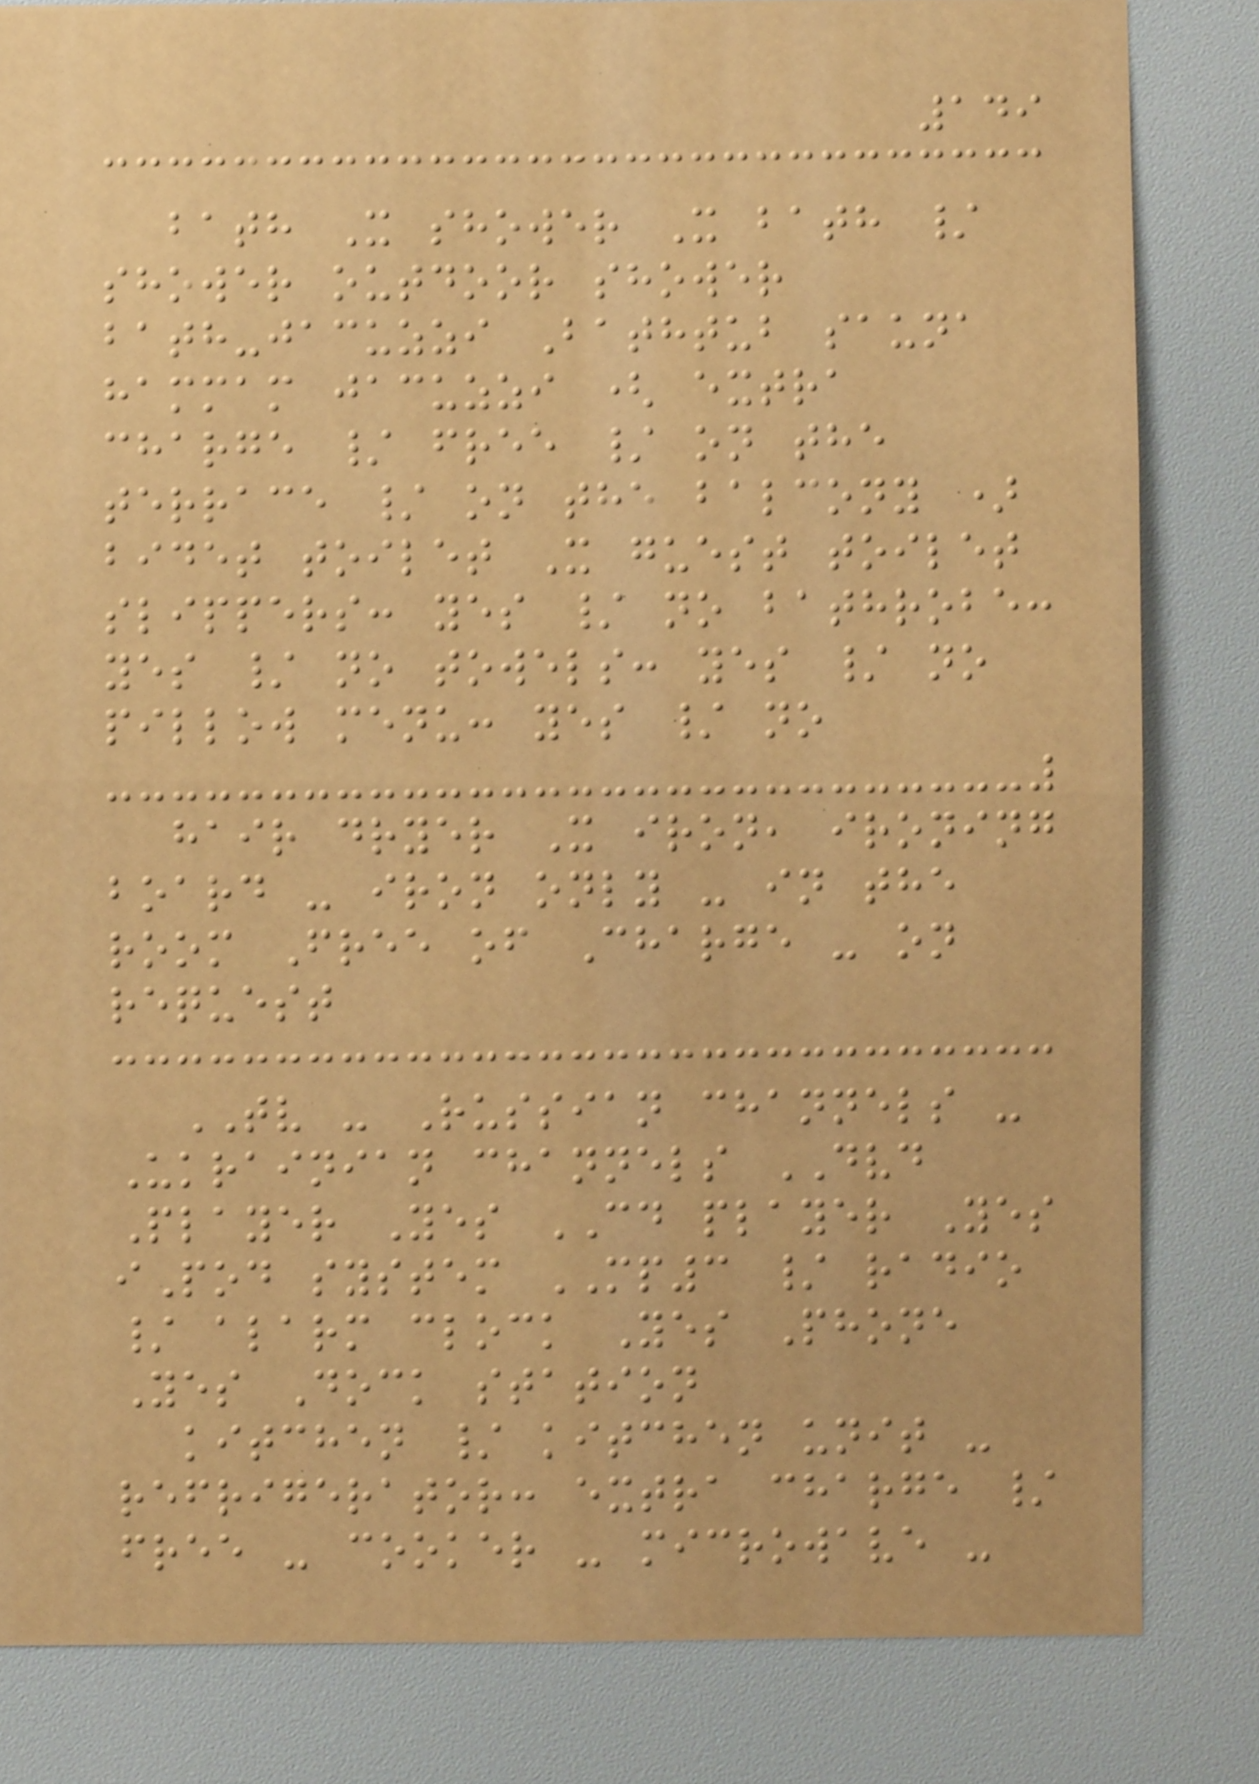149
bath X shower X bath /
shower outdoor shower
bath-jacuzzi Bathtub sauna
hammam jacuzzi ( extra
charge / free / on the
terrace / on the balcony )
bidet toilet X guest toilet
slippers: yes / no bathrobe:
yes / no towels: yes / no
pillow menu: yes / no
hair dryer X iron, ironing
board - iron only - in the
room Free of Charge - on
request
TV - Russian channels -
Ukrainian channels DVD
Player Yes CD player Yes
iPod system MP3 / radio
/ alarm clock Yes Phone
Yes Dock station
kitchen / kitchen unit -
refrigerator: extra charge /
free - cooker - microwave -
